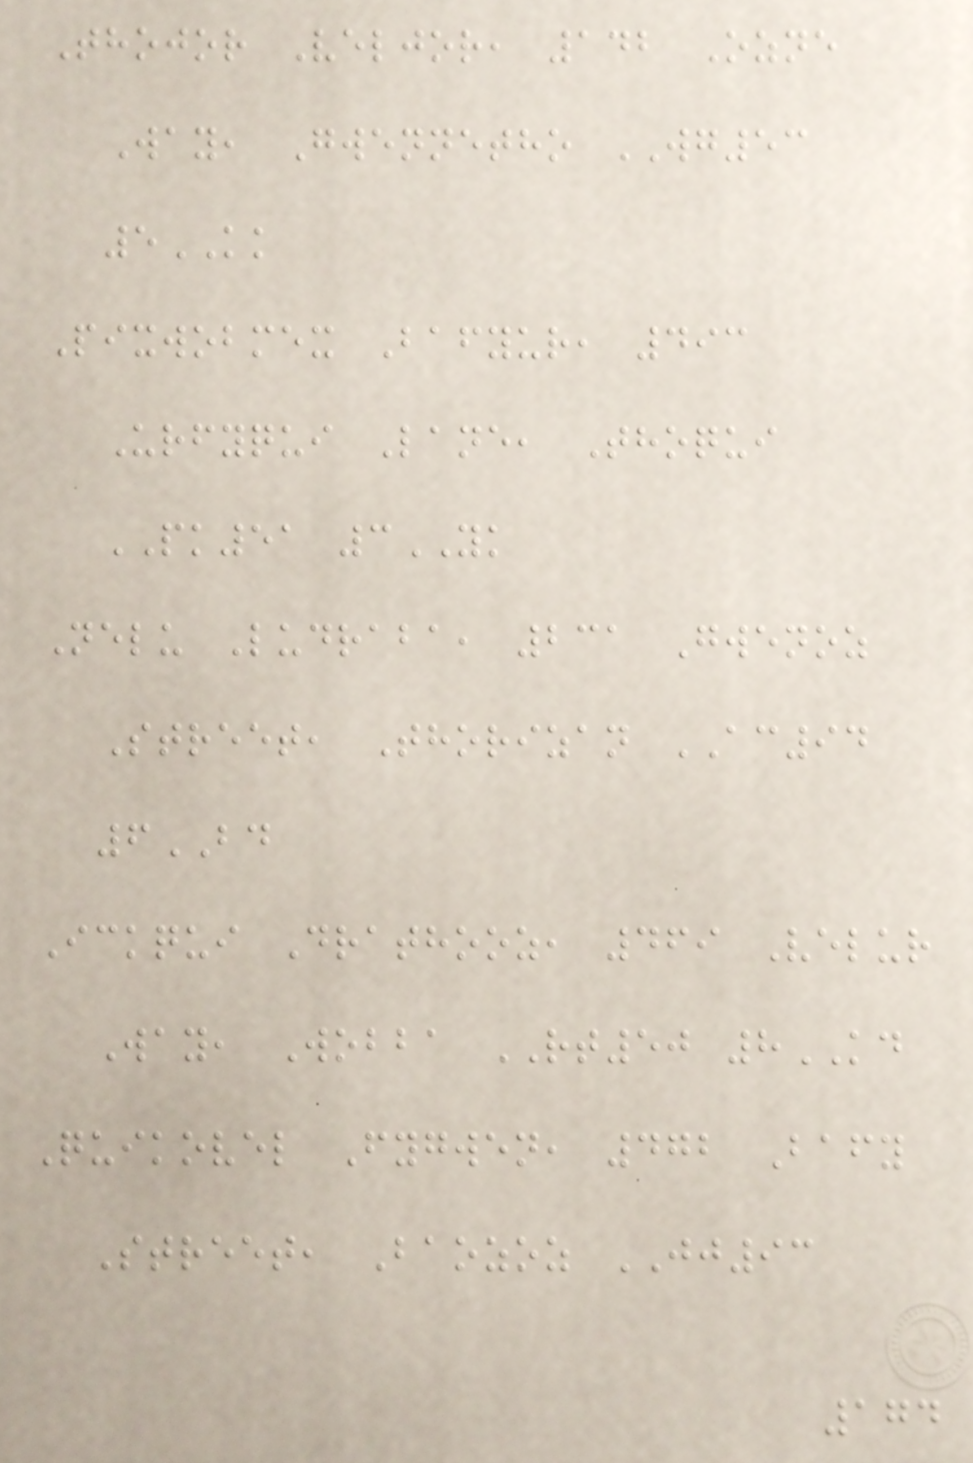Thojor Veljor, 142 Ozne
Way, Gwennetho WG53
5KK
Pixwobmex Bafyur, 493
Urfyqui Lane, Thoqui
PK51 3YK
Nelu Ludraba, 231 Gwenoz
Street, Thorizan AC94
6BD
Ickqui Drathooz, 469 Velur
Way, Wobba RT50 8KD
Quikovel Fygwen, 472 Bafy
Street, Baozoz JJ93
174
